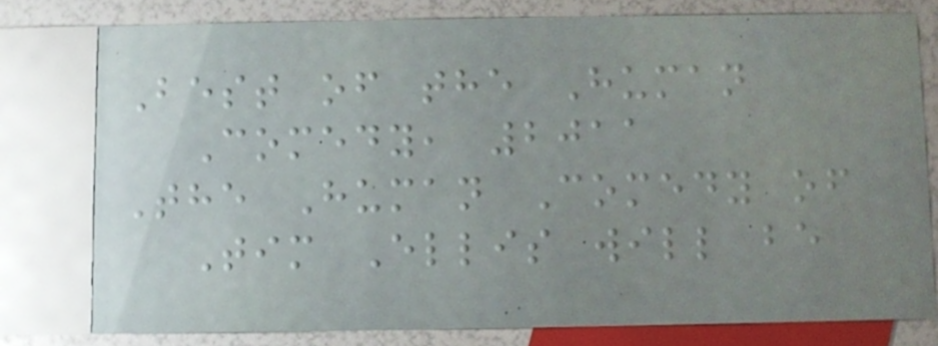Best of the Human
Comedy, 2011
The Human Comedy of
Tim Ellis will be
